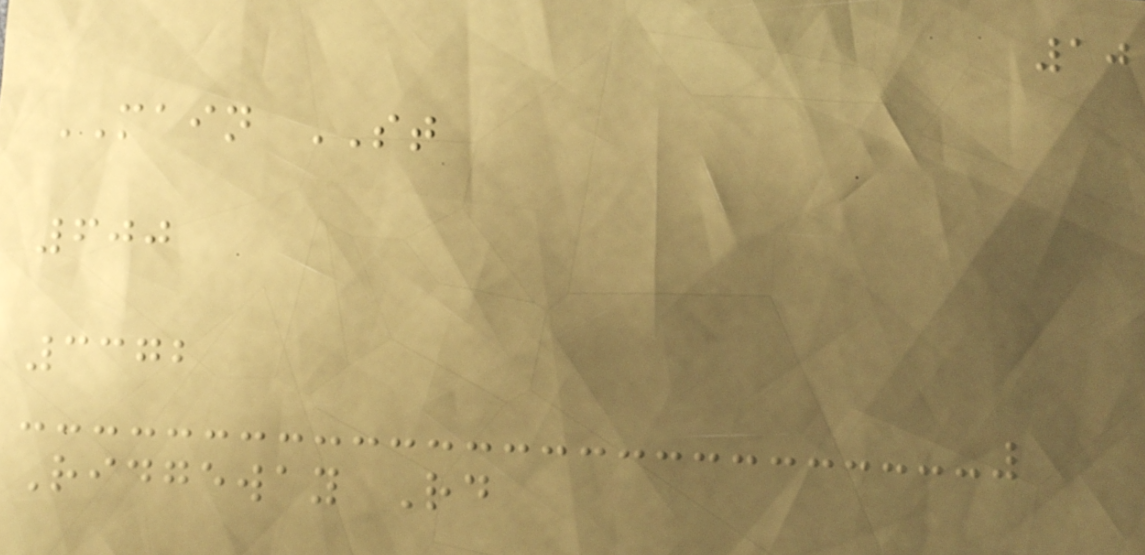10
MAIN ST
600
3372
Ridgeway Rd
